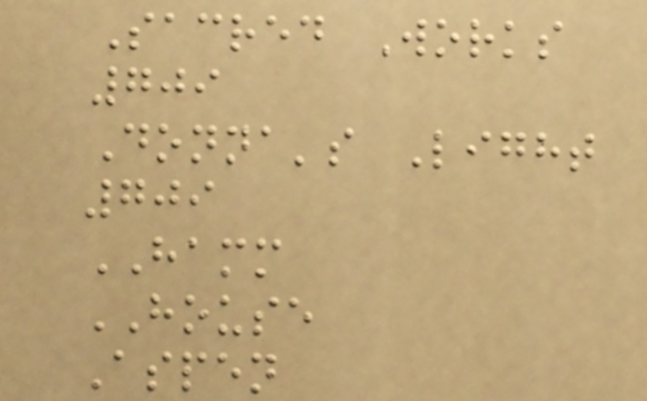Sacred Works
709
Donna's Light
709
HAMM
HOUSE
Aspen
